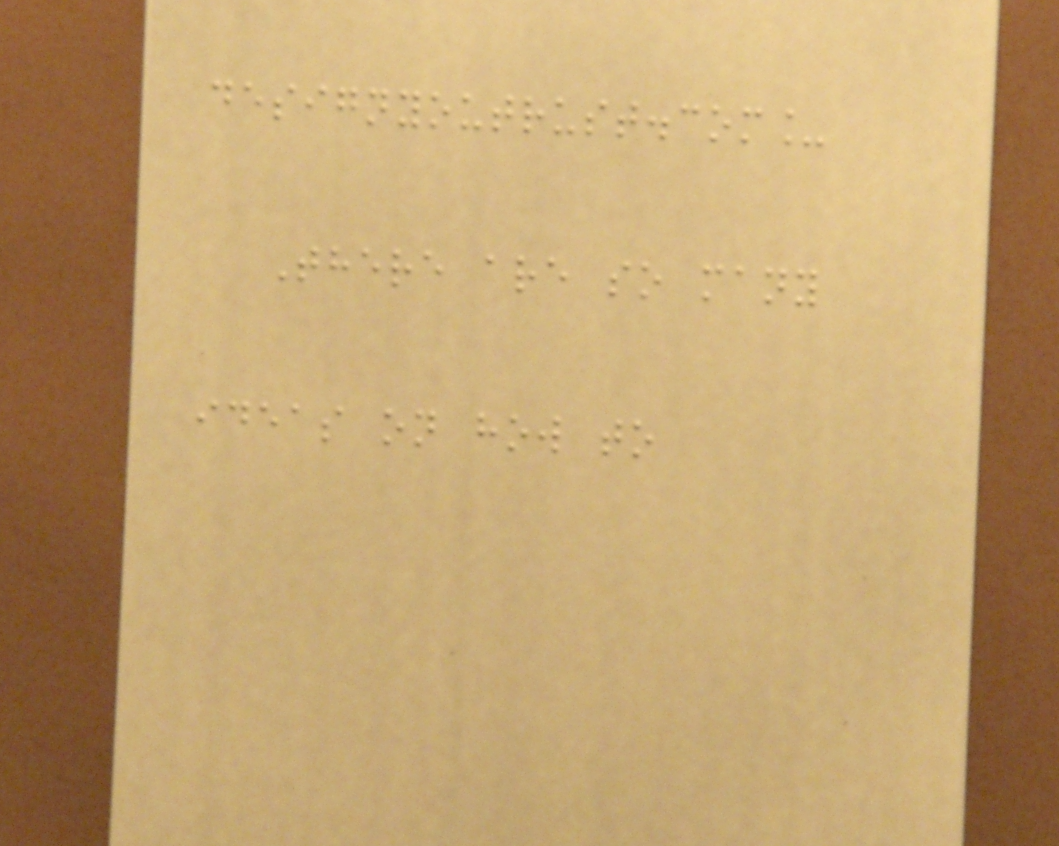designyoutrust.com_
There are so many
ideas on how to
